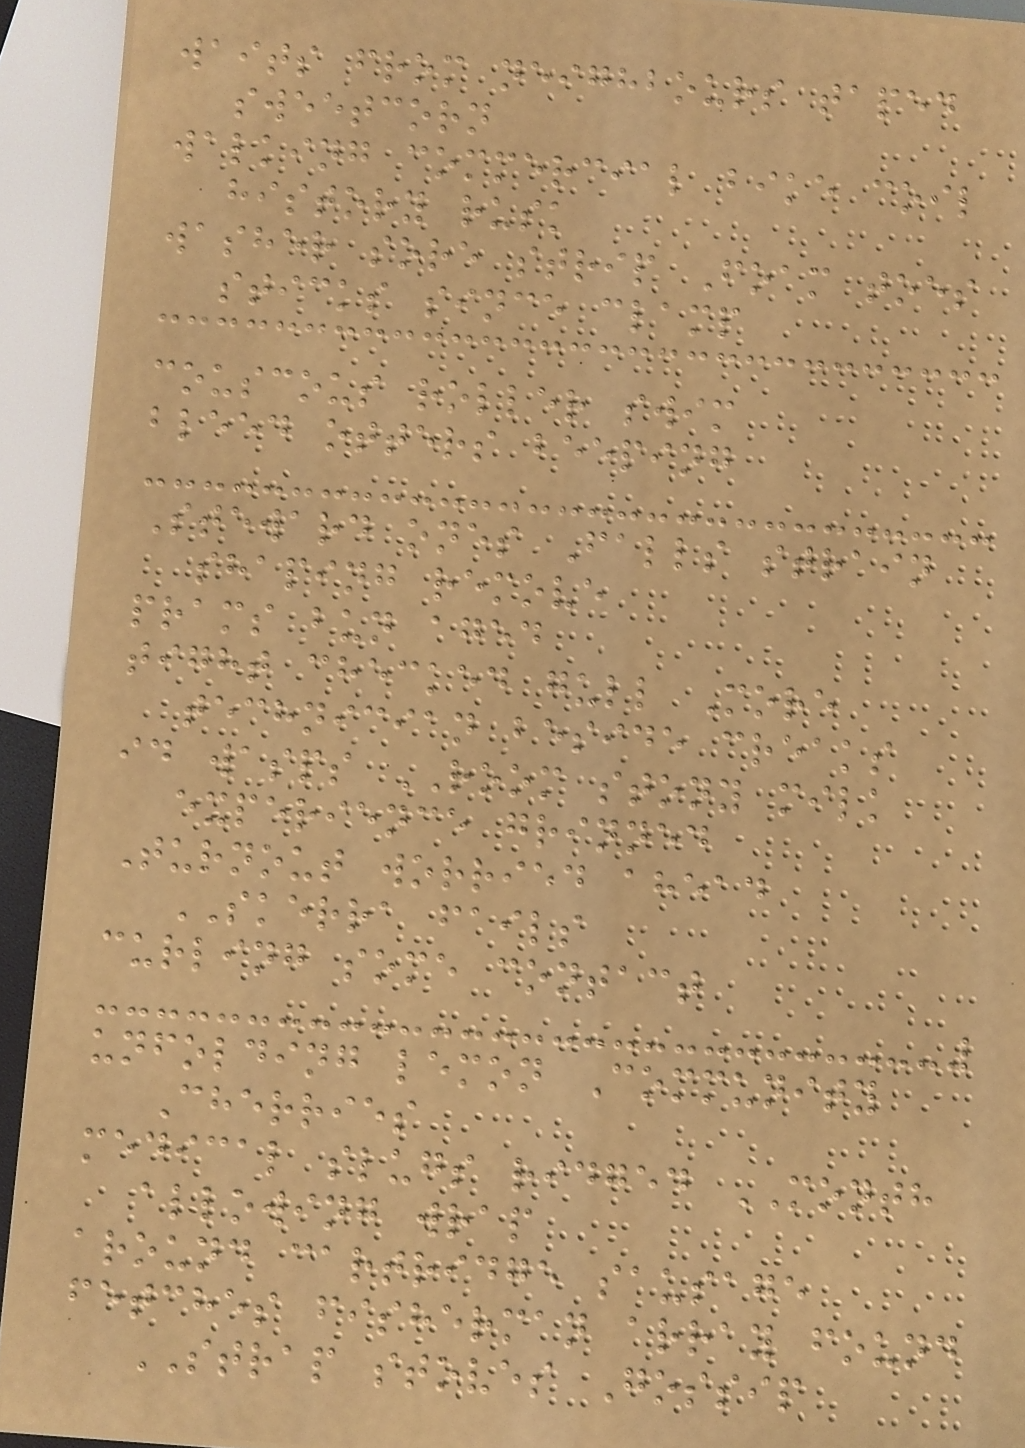waits from neighbours taped
sweetcorn
walking commercial bike coil
history rusk
washer sore strip Foam toes
sticks since clamp
couscous roller swim
bleed otters beeping
Steward ones Falls strain
shaping remove
prams bun aged
tight checked gull More
technician beside creaks
id wasps ROOM stony milk
experience grinned
Turnout worried ahead
SKERRA fails
curling some contact
unfolding lemon Community
Cherries
medical slugs ridged MONTH
allowing wrap
around cartridge sausage
fetches fisherman array found
STRAP stoves Gossip
